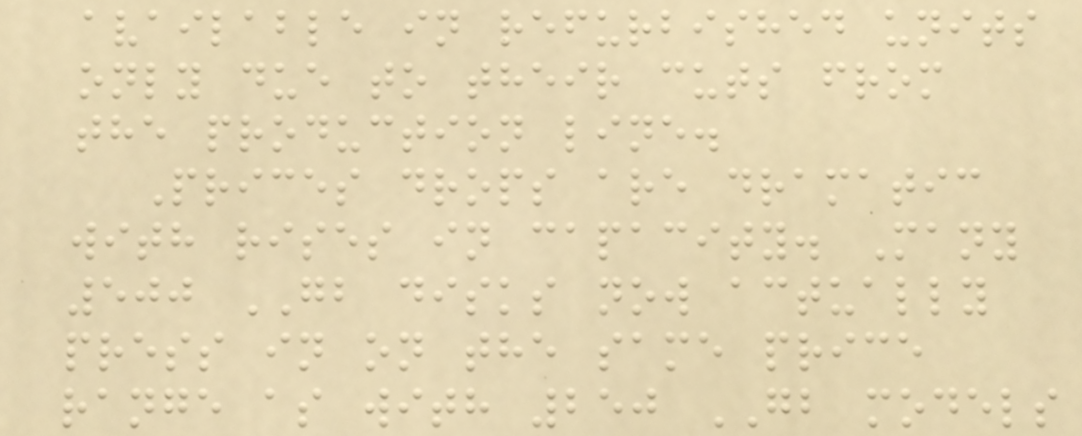available in refurbished units
only due to their cuts from
the production line.
Prices drops are dramatic
with rises in capacity. Many
500 GB disks now actually
press in on the same price
range as with 250 GB models
